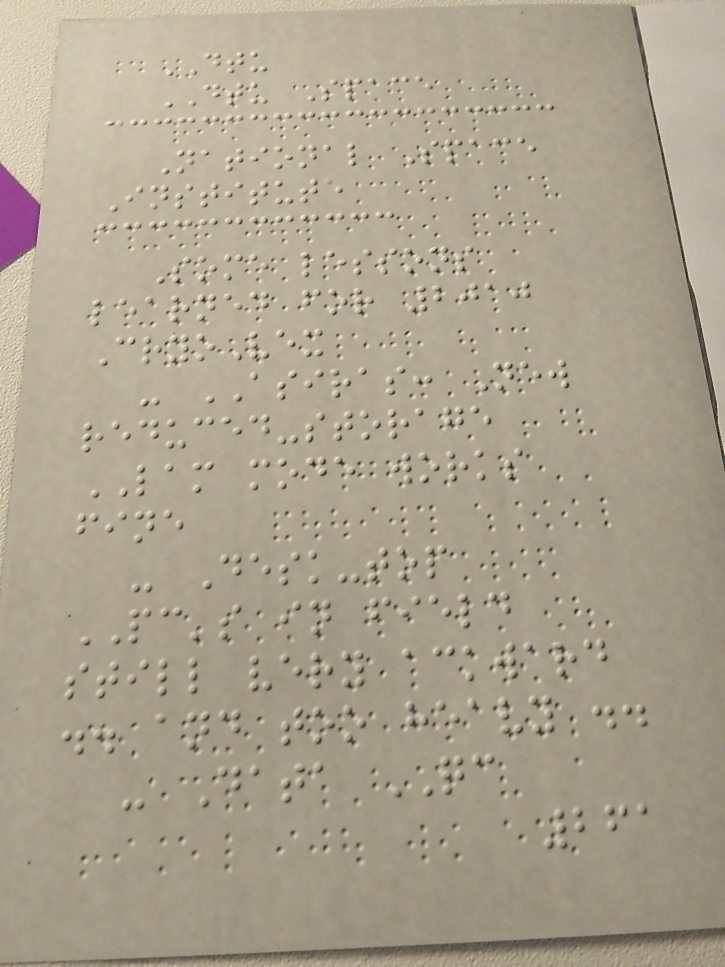DTU
DTU Space
National Space
Institute
Some lessons
learned for 2010
CryoVex
- ASIRAS: New
reduced-storage
LAM mode works
fine
- Desk-top
PC's in field
still very ackward
.. and too heavy ..
- Data QC
261
